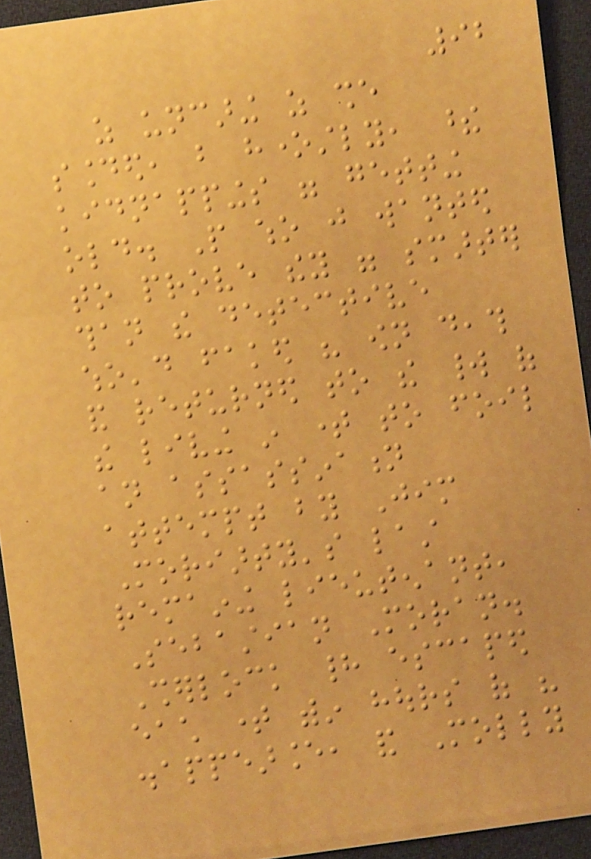92
as uncaring as she
sounded, but honestly, these
kidnappings were getting
old. People who just wanted
to prove they were smarter
than the detective
who'd faked his own death
and returned to the world of
the living in time to foil
an assassination
attempt by Jim
Moriarty's last
remaining lieutenant,
Sebastian Moran.
Sherlock had escaped
each time within hours of his
disappearance, and Molly
